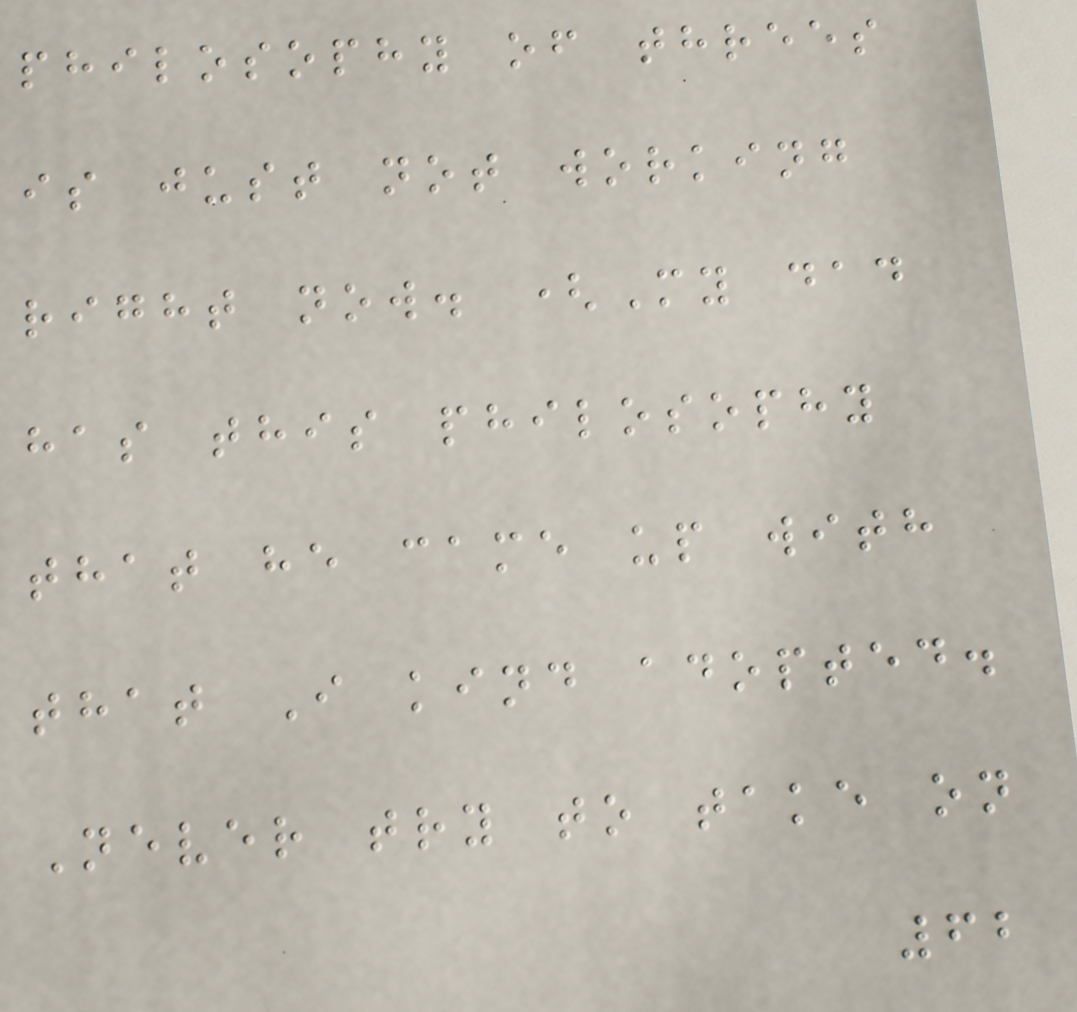philosophy of threes
is just not working
right now. (My dad
has this philosophy
that he came up with
that I kind adopted.
Never try to take on
62
